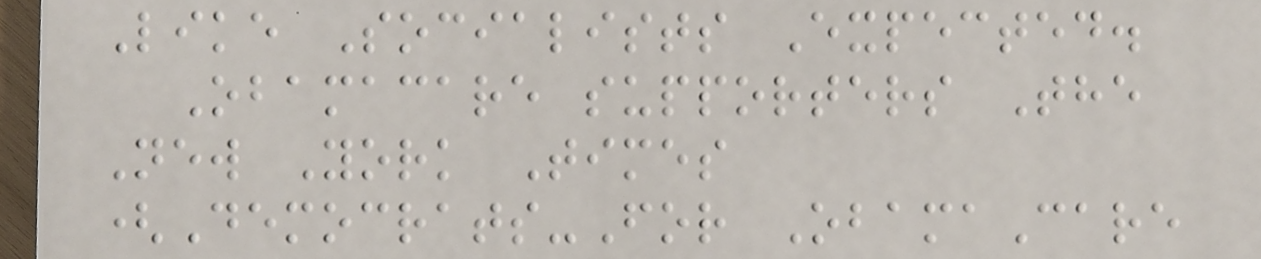Like Socialists Expected.
Obamacare supporters The
New York Times
(Democrats-For ObamaCare
